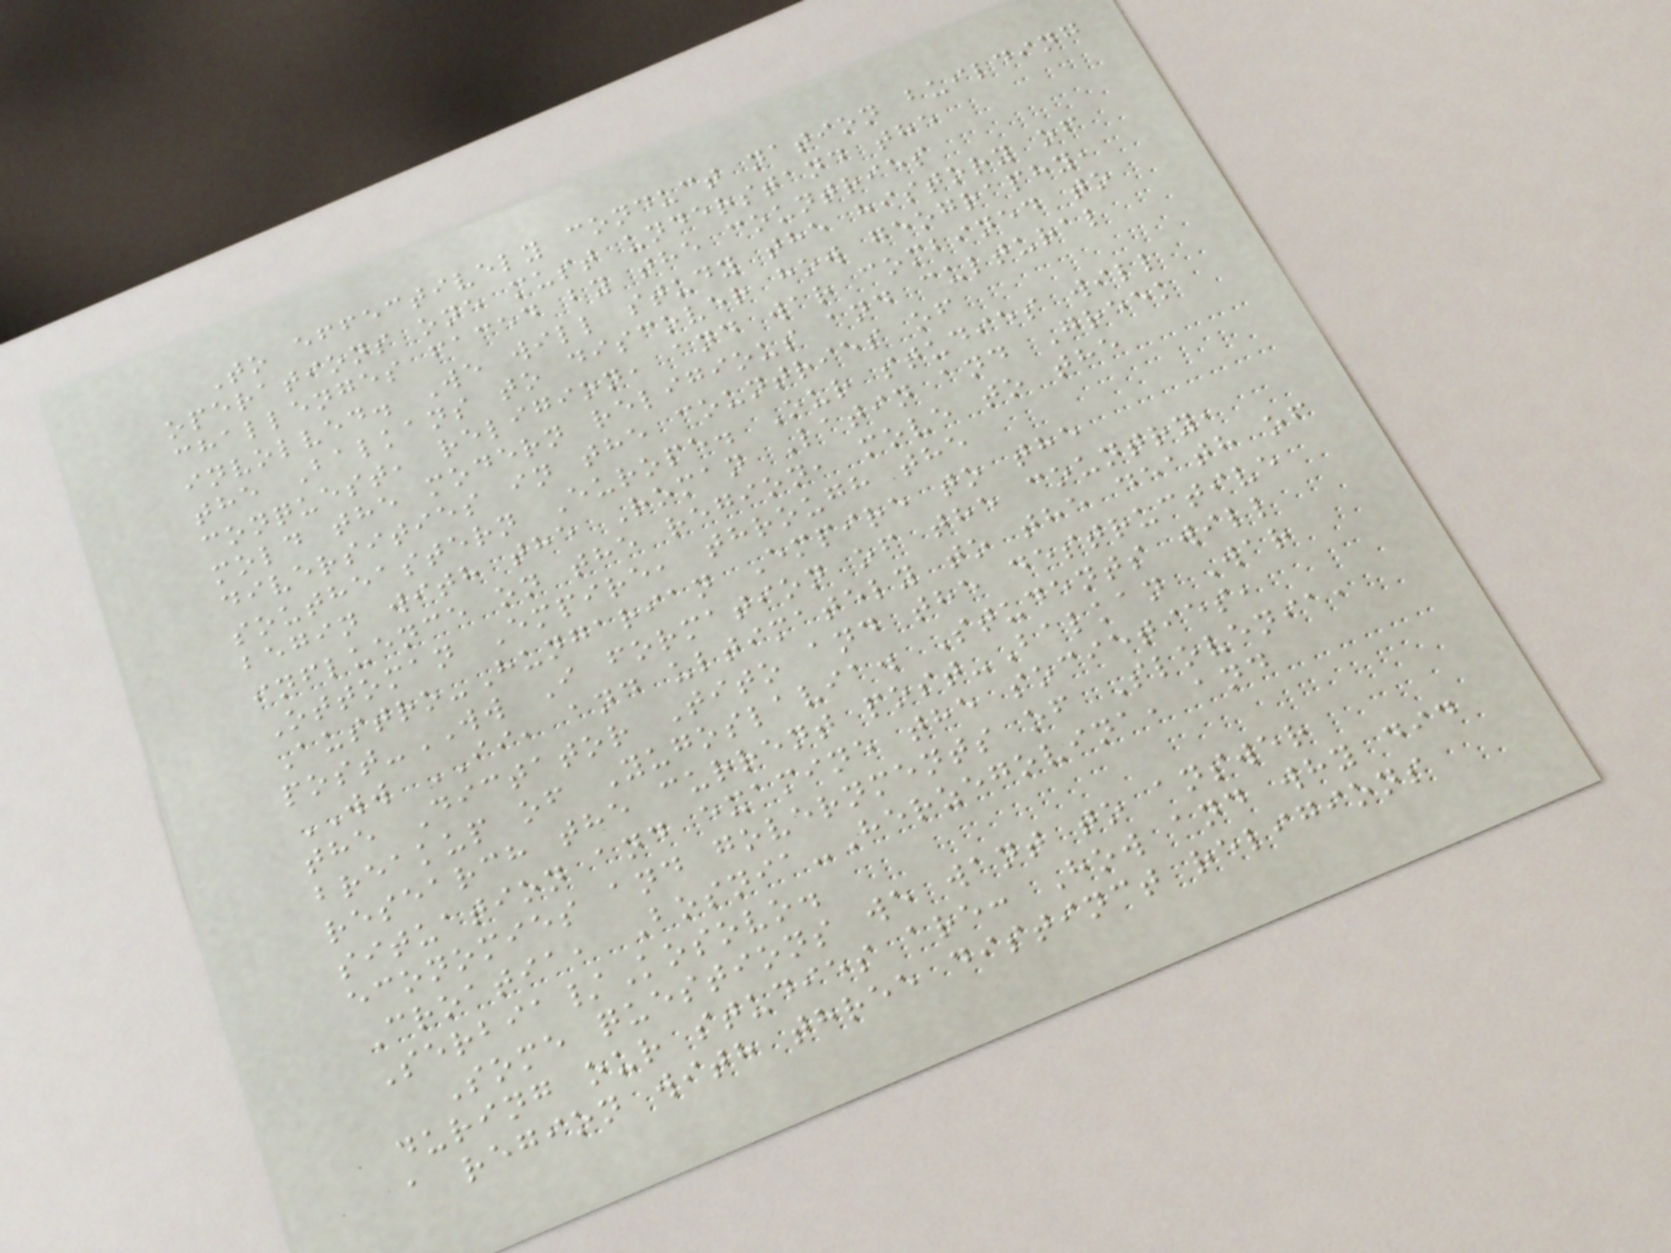To effectively conduct nation building
operations one must understand the
challenges faced by the countries
involved. We will study the history of
the Balkans to discover how geography,
conquest, religion, and war combined to
mold the modern religious and cultural
diversities in the countries of
southeastern Europe. Our studies will
begin with the Roman Latin and Greek
influence on the region, move to the
Ottoman Empire, through the
Austro-Hungarian Empire to the
post-WW I formation of the country,
WW II, and ultimately to the death of
the Dictator Tito and the destructive
breakup of Yugoslavia. Students will
research the current post-Balkan War
situation and examine the societies,
economies and governments of Slovenia,
Croatia, Bosnia-Herzegovina, and
Serbia/Kosovo.
Some questions we want to answer
during our studies are: How and why did
a region with three distinct religions
